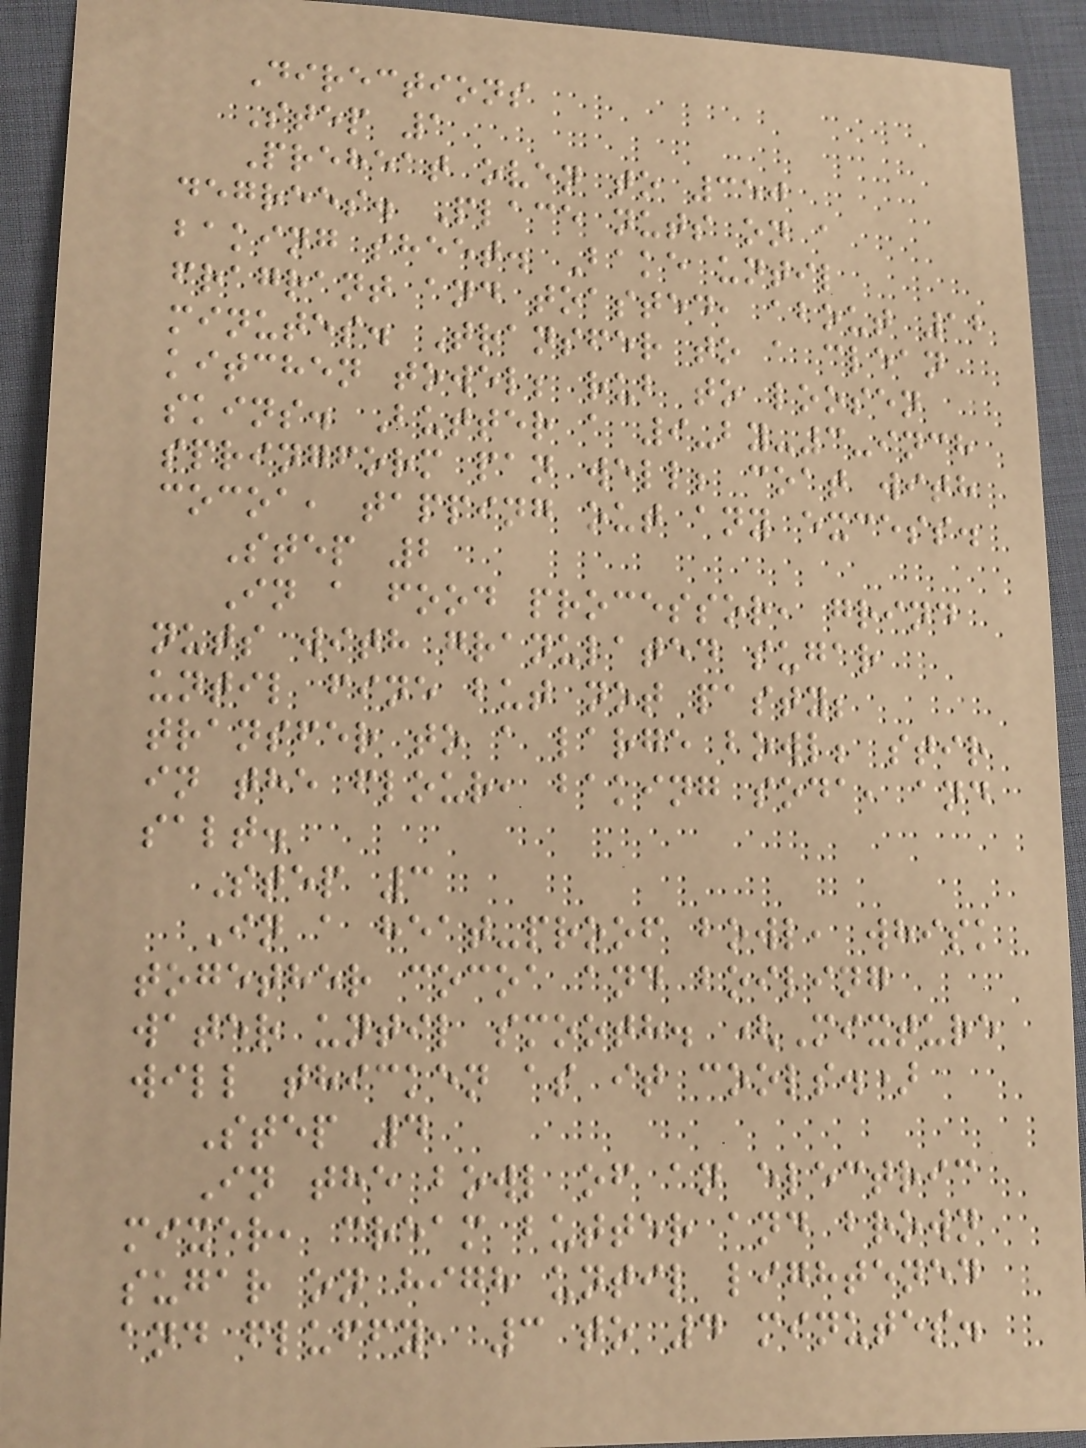Directions
Step 1
Preheat oven to 350
degrees. Place nuts on a
baking sheet. Bake until
fragrant and toasted, about 12
minutes. Transfer to a clean
kitchen towel; rub to loosen
skins. Butter a 9-by-3-inch
springform pan well; coat with
cocoa, tapping out any excess.
Step 2
In a food processor, grind
nuts with granulated sugar
until fine but not pasty;
transfer to a large bowl; stir
in the flour, baking soda, and
salt.
Step 3
In a heat-proof bowl, whisk
together cocoa and boiling
water until smooth. (Mixture
will thicken as it cools.)
Step 4
In the bowl of an electric
mixer, cream butter and brown
sugar on high until lightened
and fluffy, 3 to 4 minutes.
